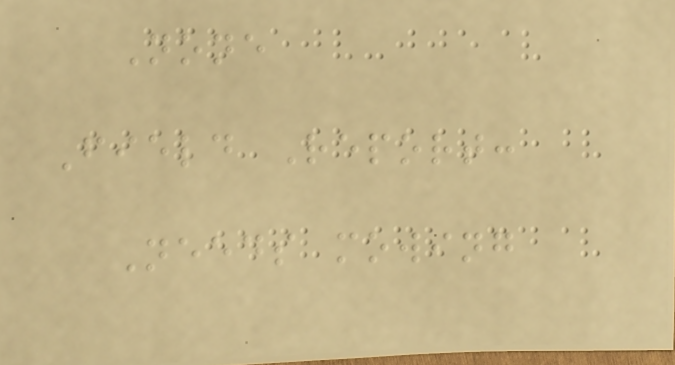None
Field Report:
Needs mowing
